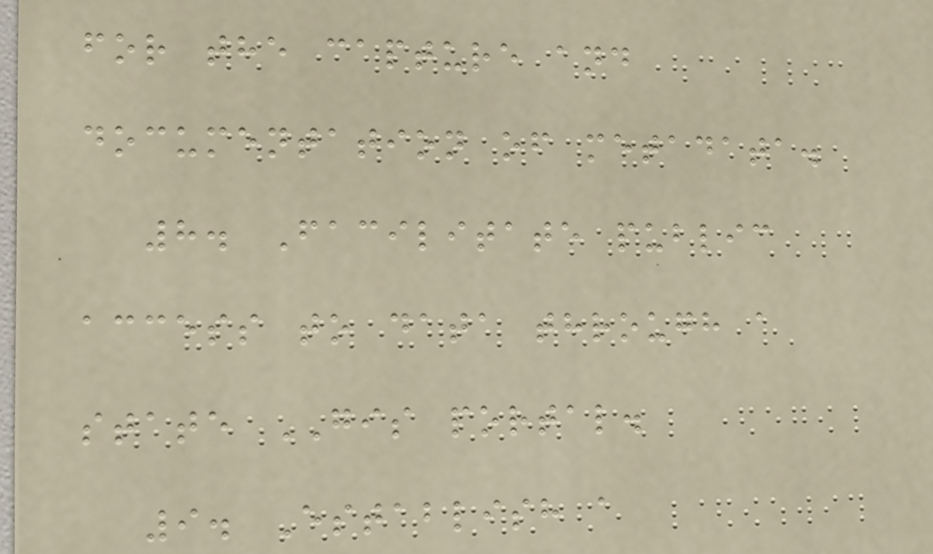for the capture and
documentation of metadata.
8. Facilitate public
access to data through a
state GIS portal.
9. Establish a
